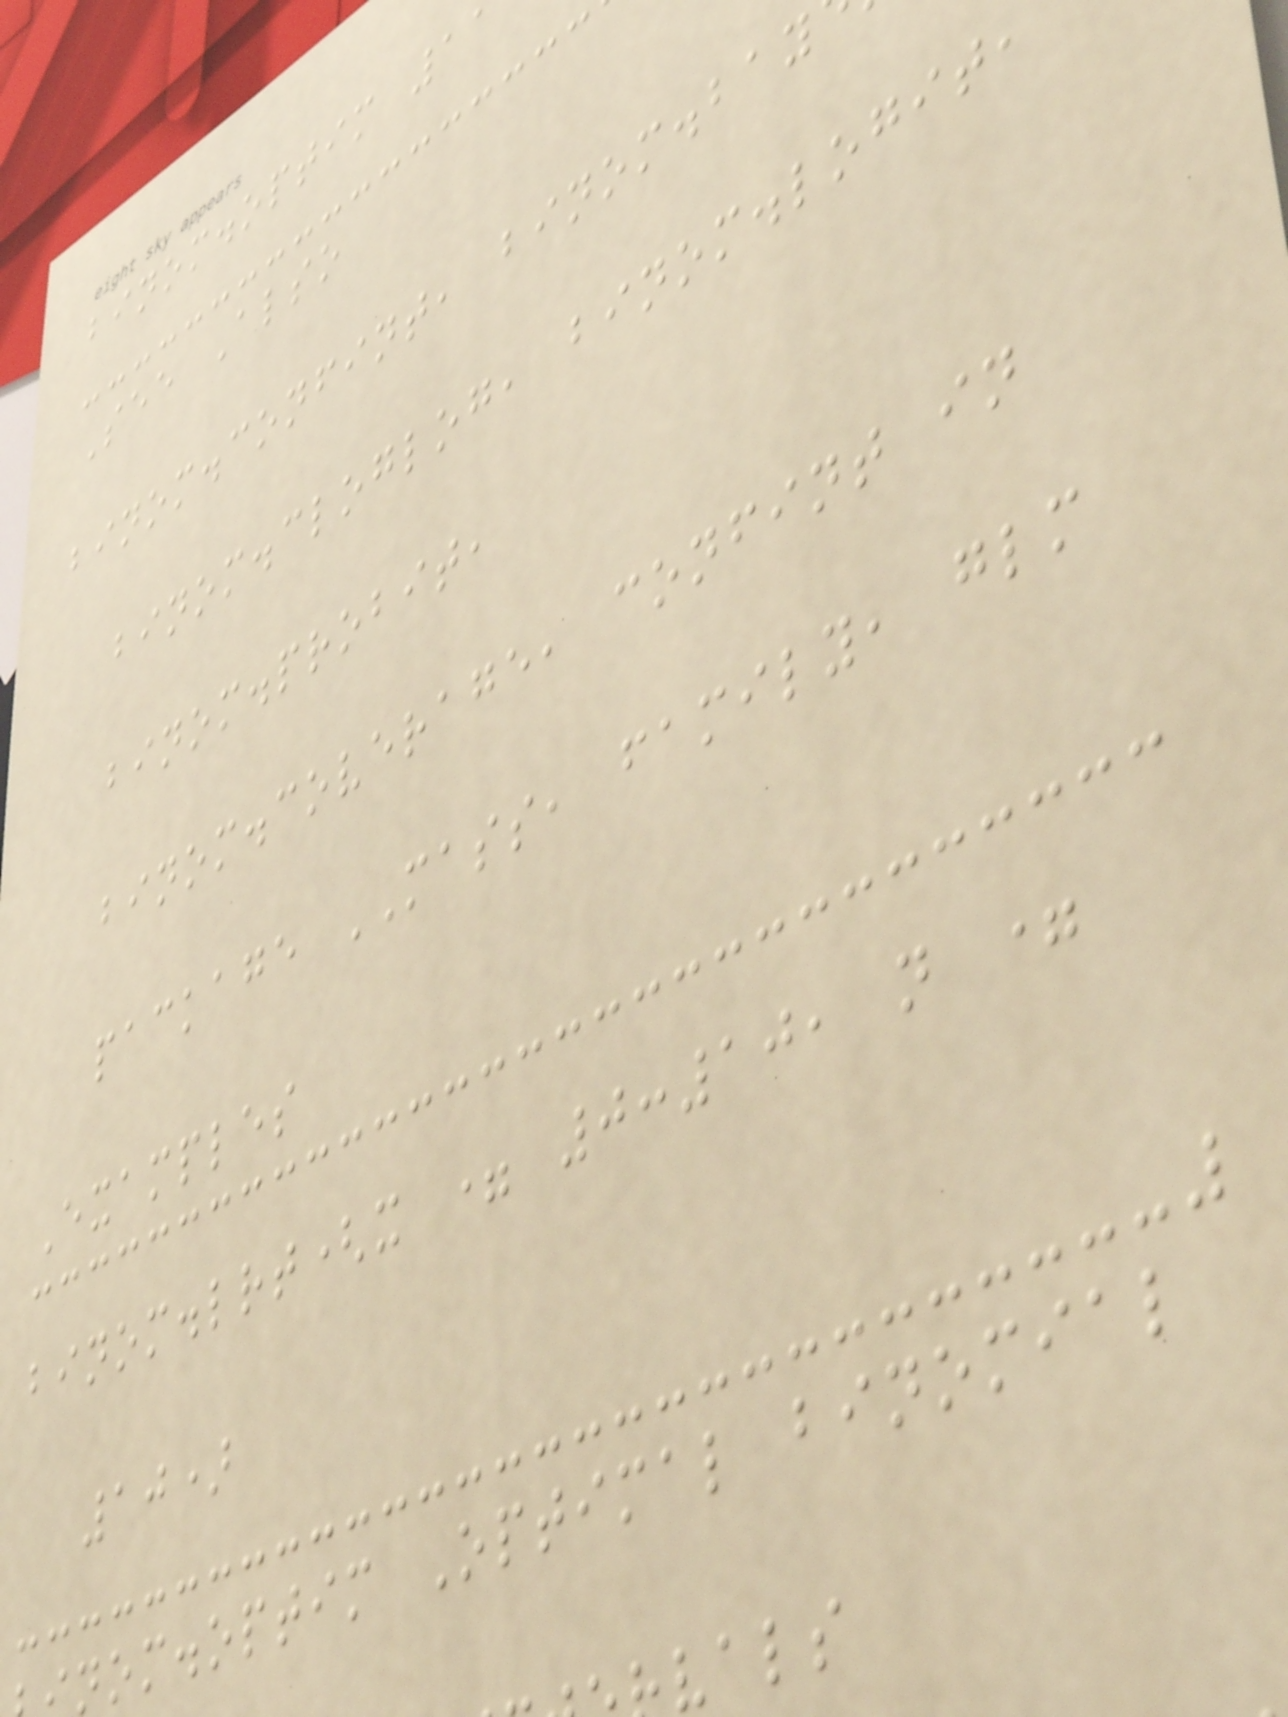binom.optim 1
See Also
binom.confint, binom.bay
binom.cloglog, binom.logit,
binom.probit,
binom.coverage, confint in
package MASS, family, glm
Examples
binom.lrt(x = 0:10, n =
10)
nom.optim Optimal binomial
